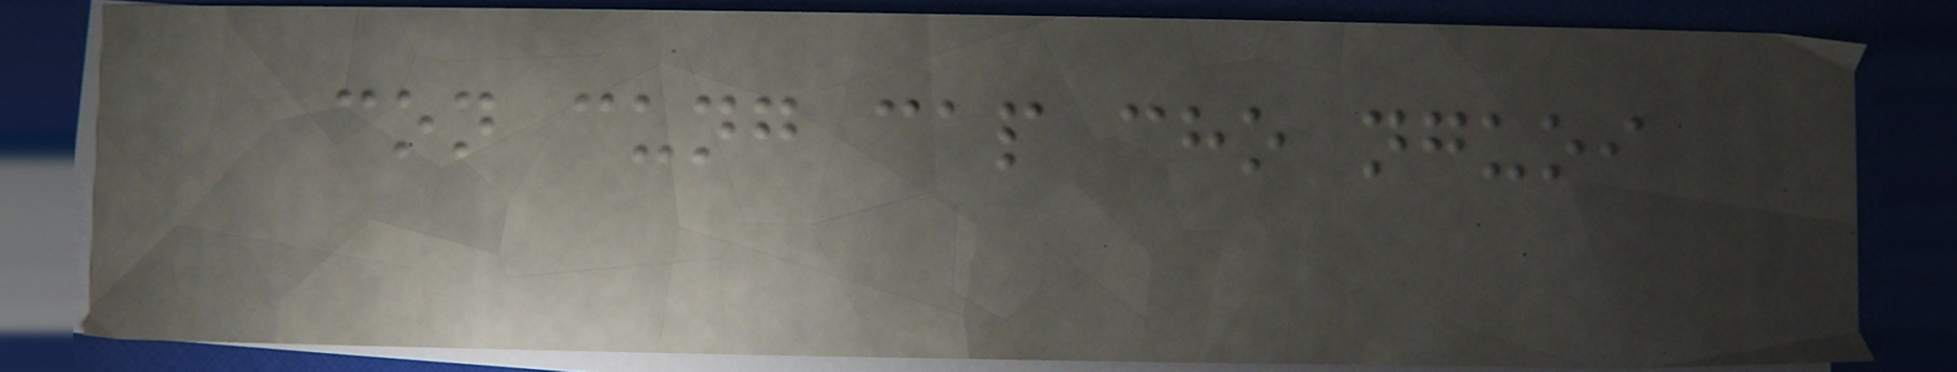con cung cap cho nguoi
